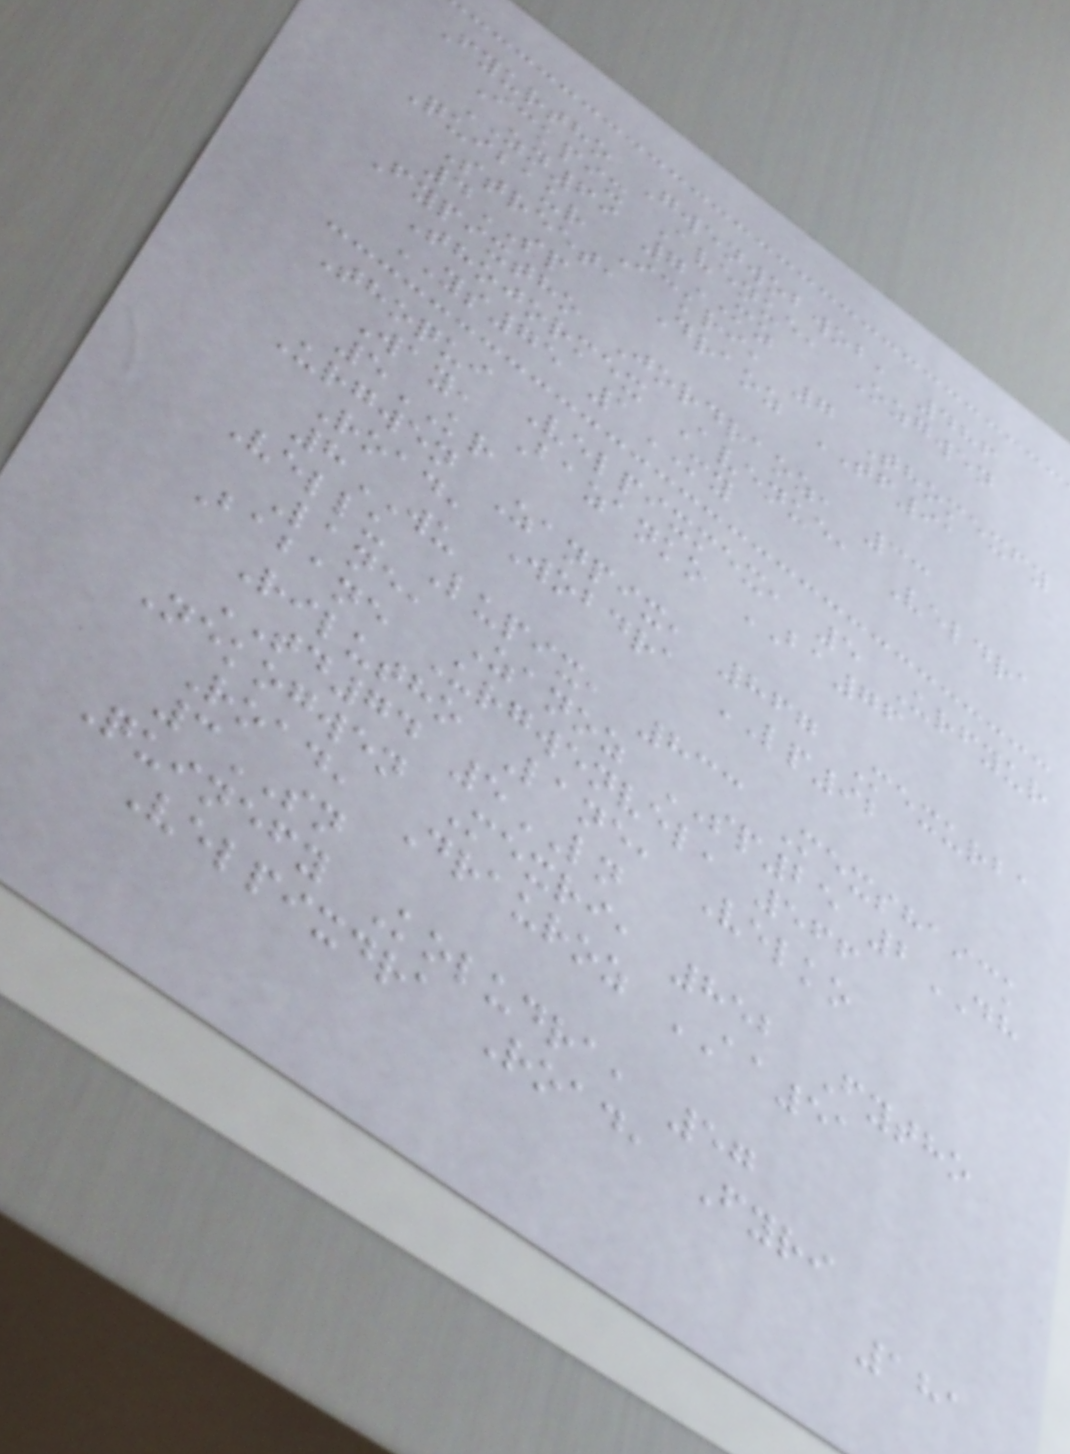Fyurtho Gwenwobwob, 486
Ickpix Avenue, Ozgwen
ZN69 7MZ
Quibaur Ickri, 7 Thomexfy
Street, Draoz TF91
4SP
Fypixtho Jordraoz, 33
Thojormex Avenue, Veldra
YS75 1MY
Thoqui Velpixmex, 5 Urfyur
Way, Bazanko BA76
5KR
Urgwen Zanpix, 867 Mexurba
Road, Wobdra LP92
8WU
Vellu Lupix, 833 Mexshaick
Lane, Zanoz SP25 2DH
Babane Urgwenvel, 566
Rilutho Lane, Velko
TD74 5LN
Nekogwen Mexri, 852 Fytho
Road, Drauroz AA51
3SN
Quinefy Koludra, 57
Velpixdra Road, Fyri
181
